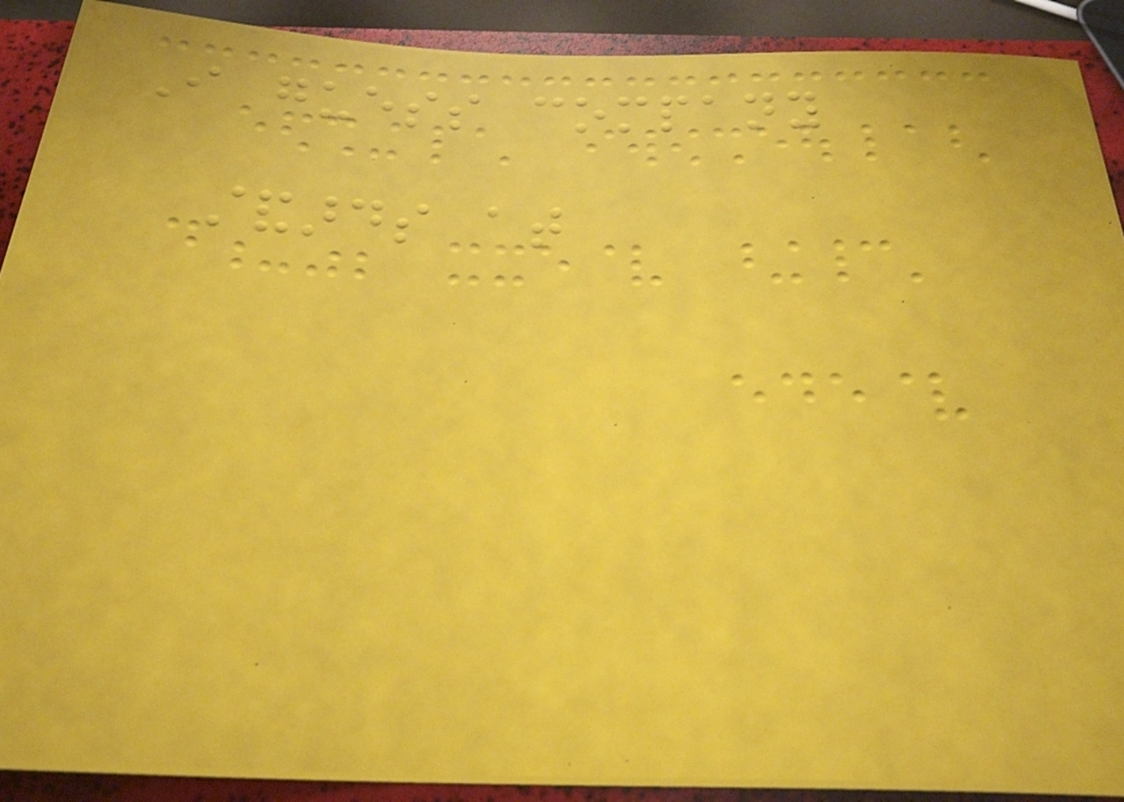I guess company
standards at
